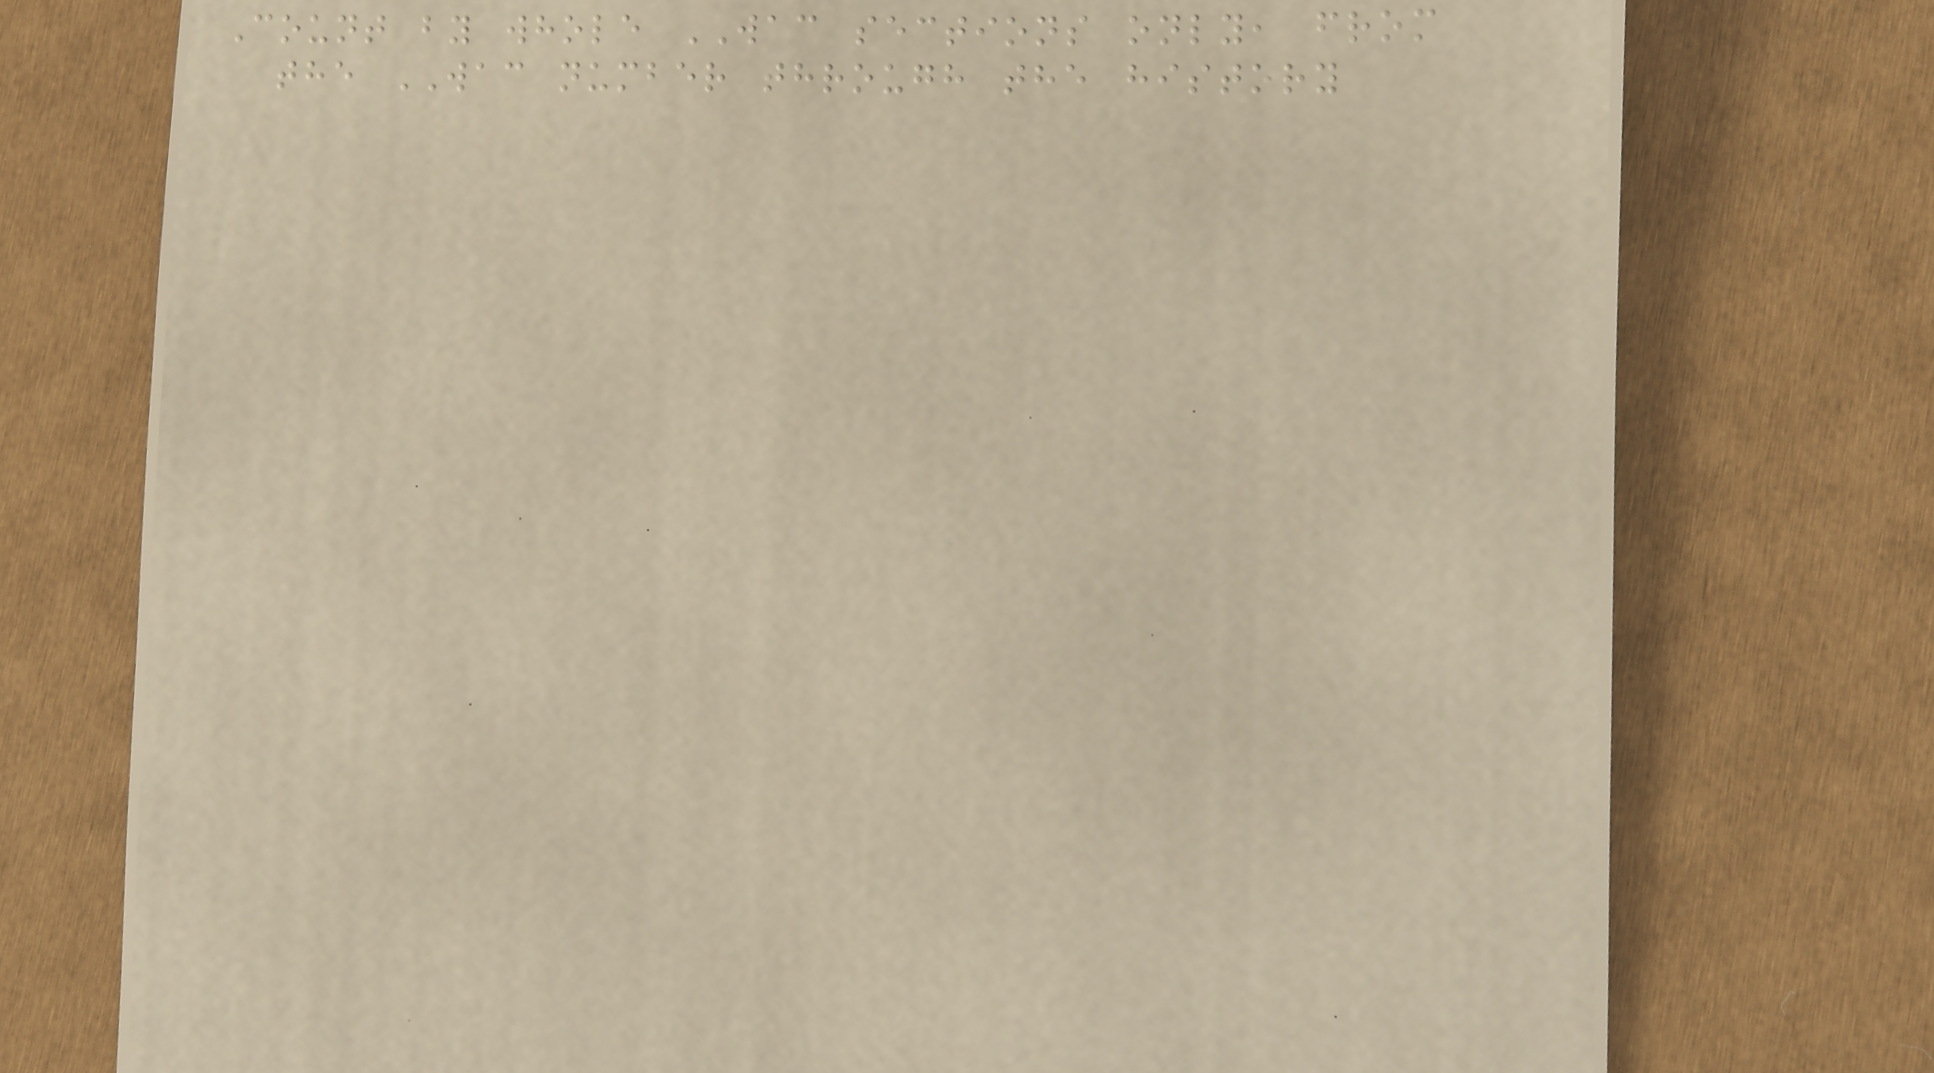Count by whole WAC sections only, from
the WAC number through the history
